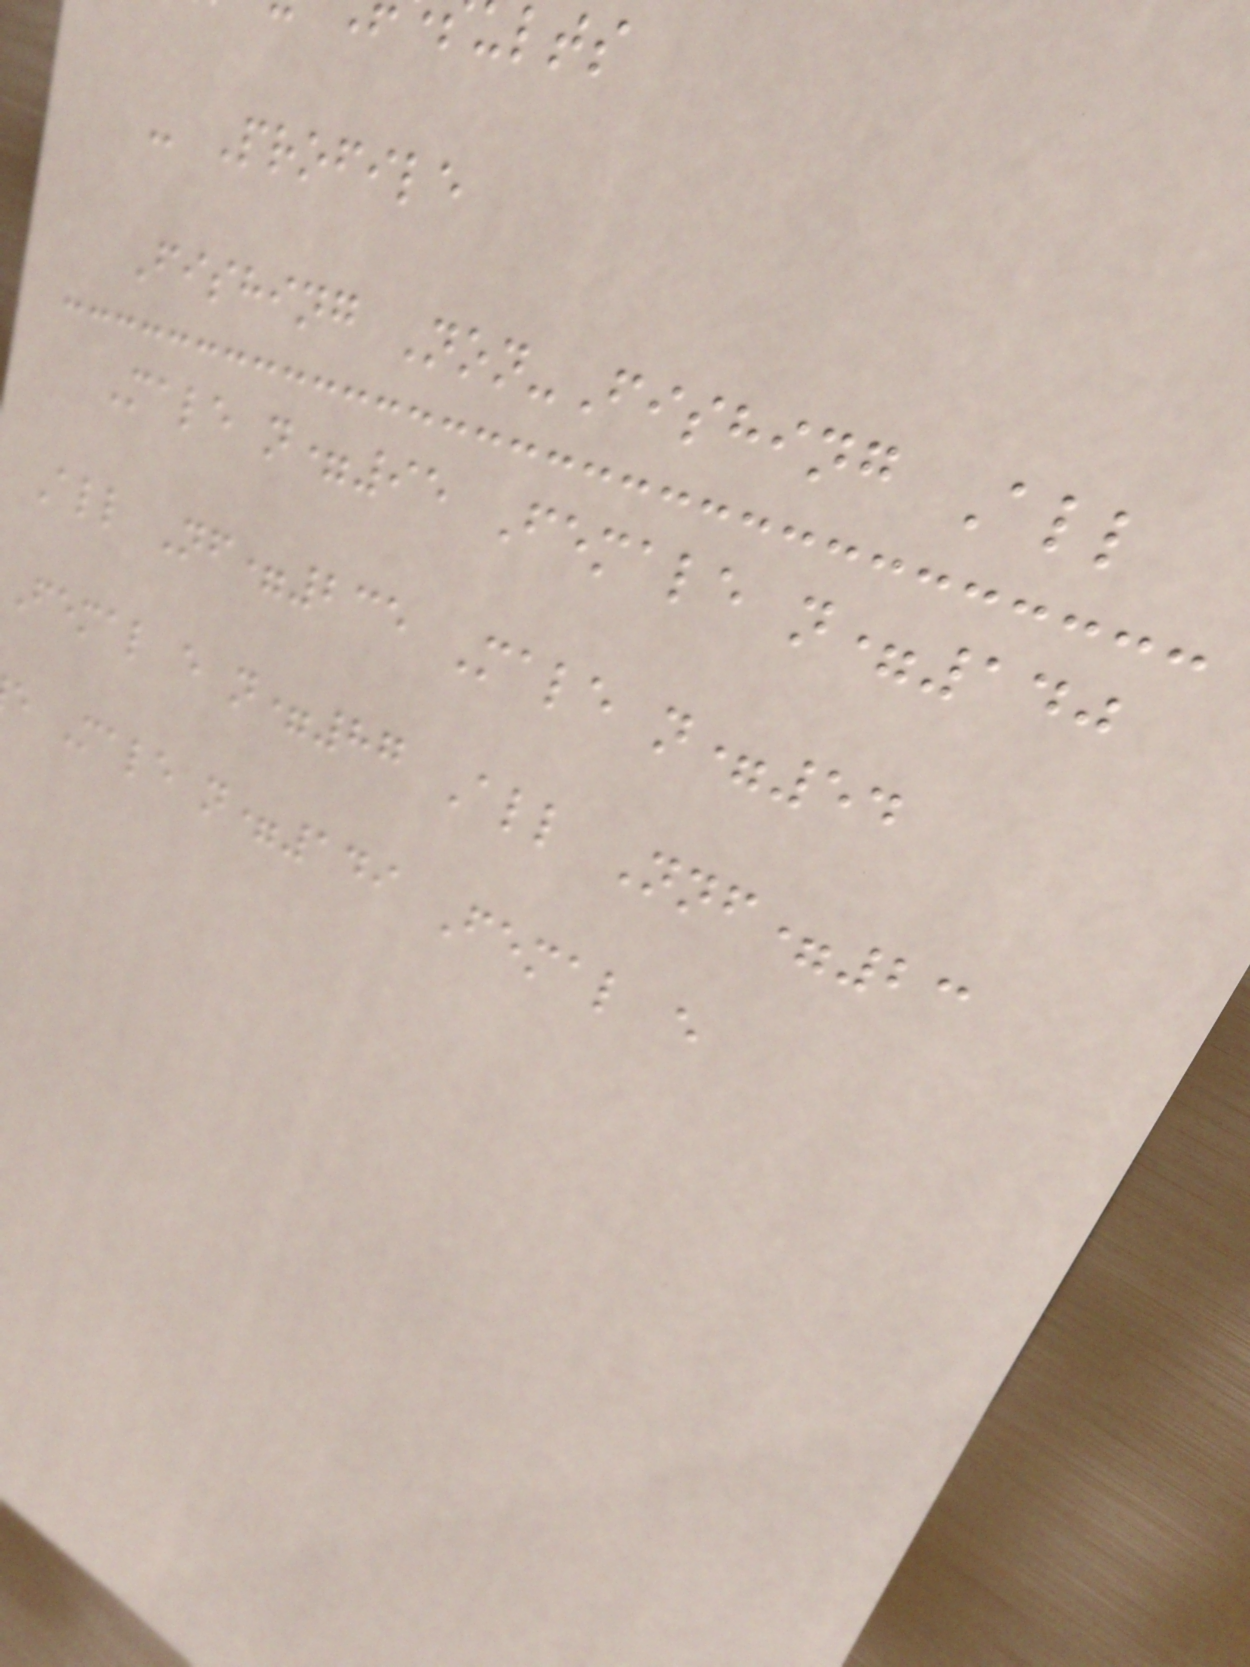- Profile
Fishing Non-Fishing All
Male n=95 Female n=140
All Nf=235 Male n=54
Femal e n=87 All Nnf=23
e Male n=149 Femal e
